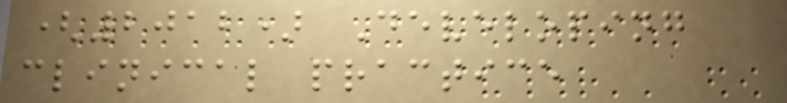(2012) Developing
clinical practice
